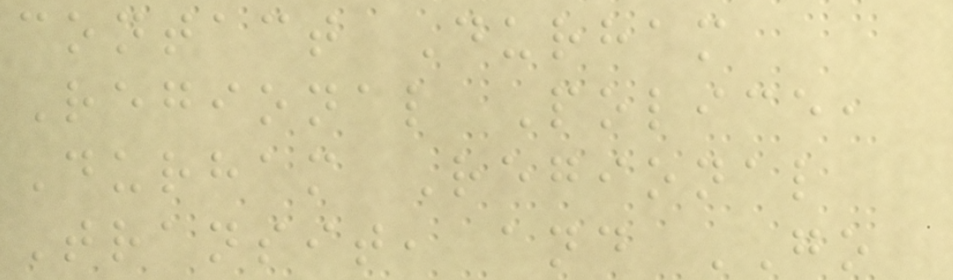contact Durham
Regional Police,
Durham Regional
Transit, and GO
